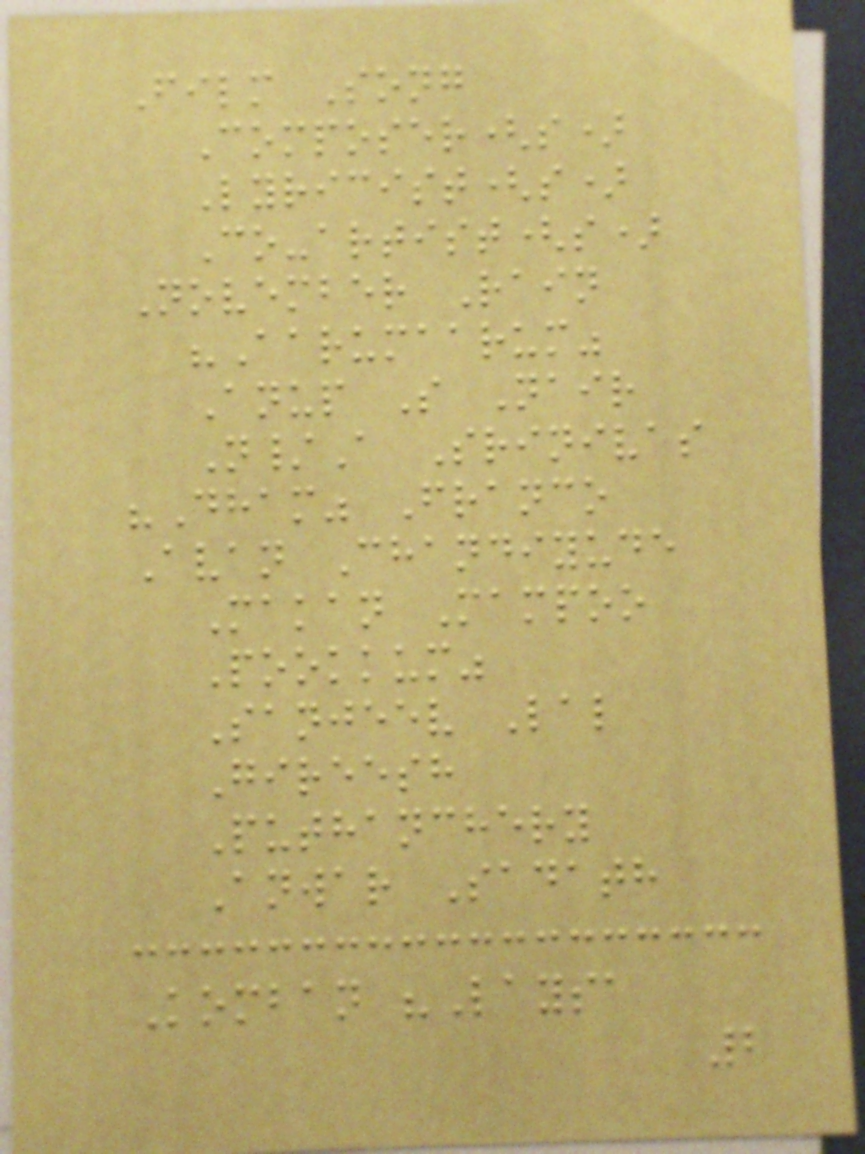Film Song
Composer(s)
Lyricist(s)
Co-artist(s)
November Rain
"Aarumaarum"
Anup S Nair
N/A Srinivas
"Dham" Franco
Avan Chandiyude
Makan Mampoo
Pookkum"
Sanjeev Lal
Gireesh
Puthanchery
Anwar Sadath
Komban "Laysa
2
